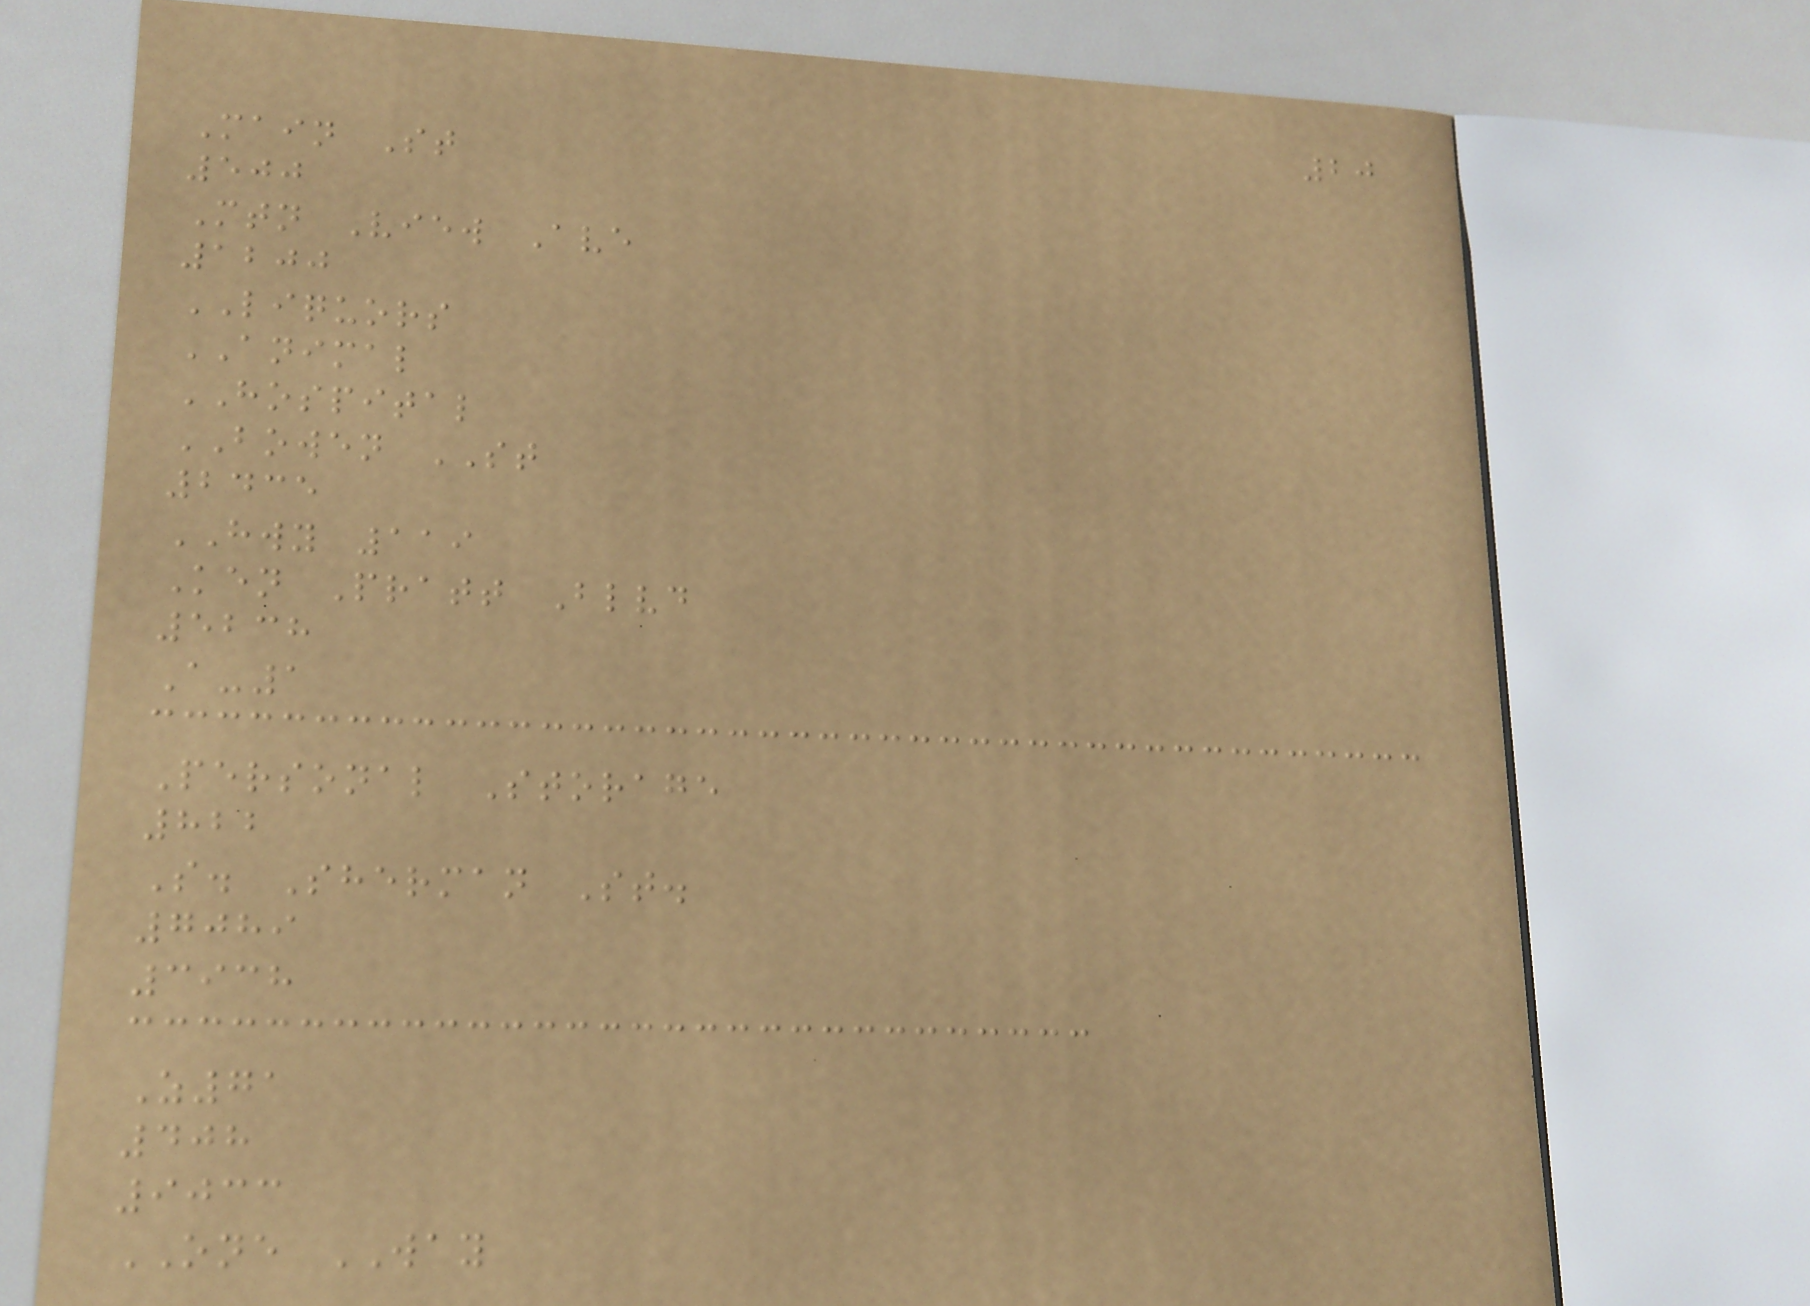20
Main St
500
Mtn View Ave
1200
LIQUORS
ANIMAL
HOSPITAL
BOWEN ST
2435
HWY 119
Ken Pratt Blvd
5238
A-1
Personal Storage
822
S. Sherman St.
7089
3938
Z71
408
9033
ONE WAY
